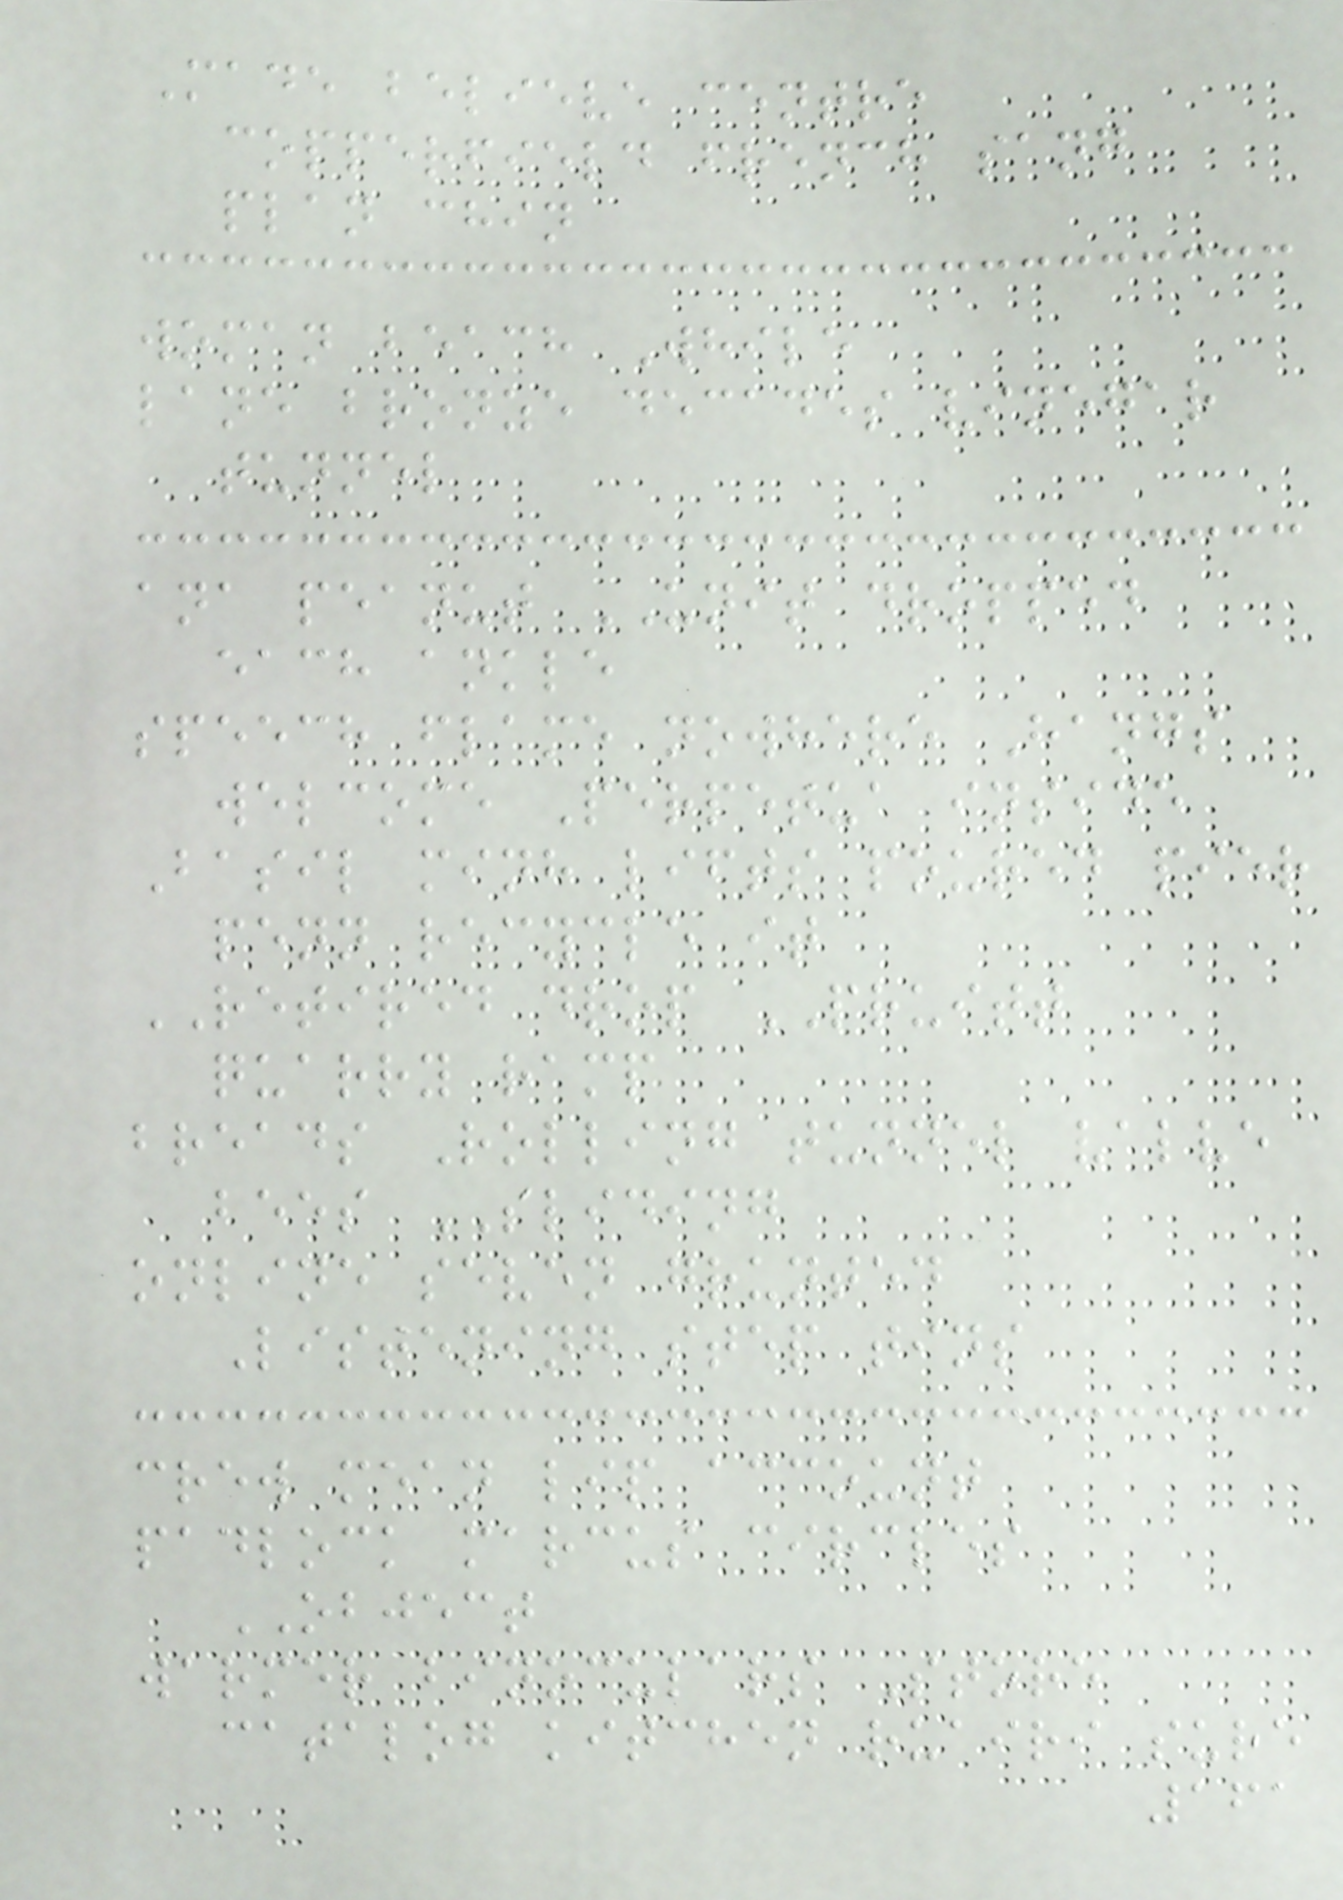Made believe centre
copperfield french sang
plan chin
woman beach While
lane bronze decades vinegar
tunnel
ana peanut UNIT dropped
each ankle
speech flame nowhere Hangs
welcome Perpetua inside
Basil minh lifts poured pier
penn recycle it
RETIRED drop PRUITT
quarry ramp
breads Rolling tunnel valve
bees SLIDING
online seven grunted
Listening step tins
crew mean lip account
padlock marcus circles
OBJECT
warmer binoculars Store
catalog kitchen ruairi sure
161
